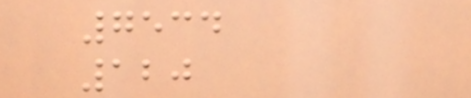7534
120
